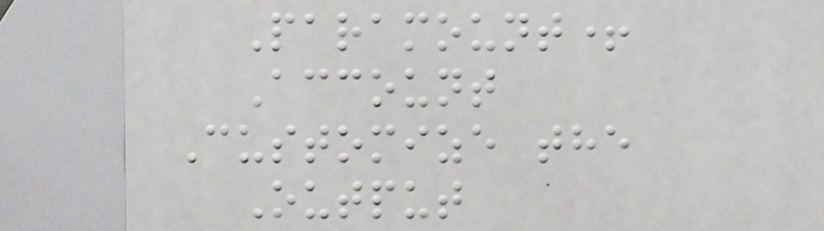Paramount+
Account
Customize the
Output
